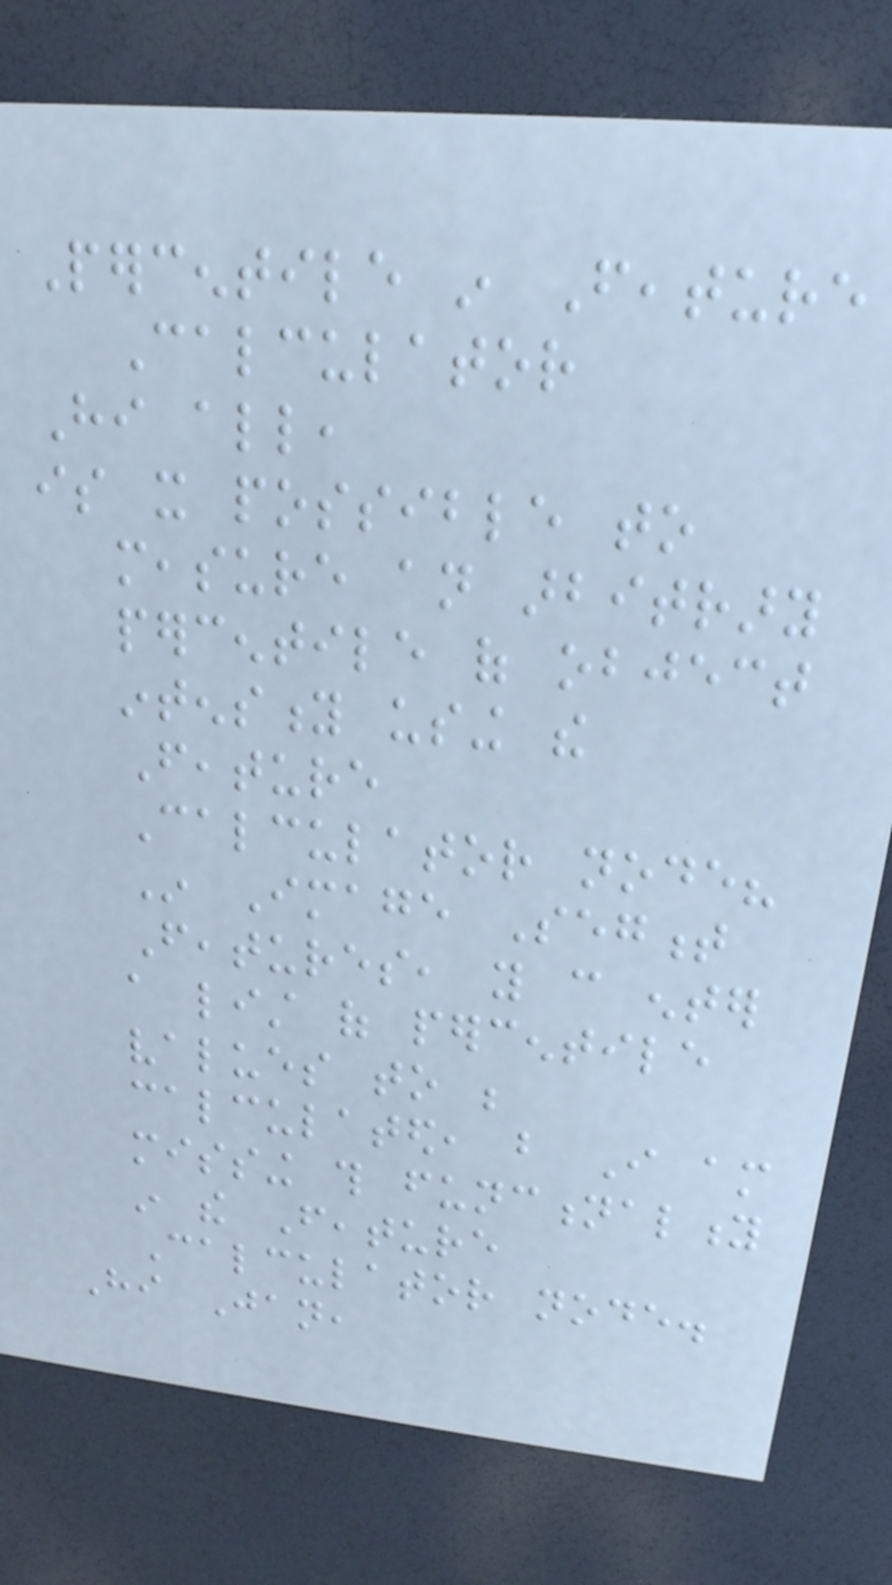Percentile in Feature
Calculator
Hi all,
is it possible to
measure an arbitrary
percentile of object
intensity using the
Feature
Calculator node?
In Image Segment
Features, you can enter
a list of percentile
values to be
calculated, but I am
missing this functionality
in the Feature
Calculator node.
Hi Jan,
